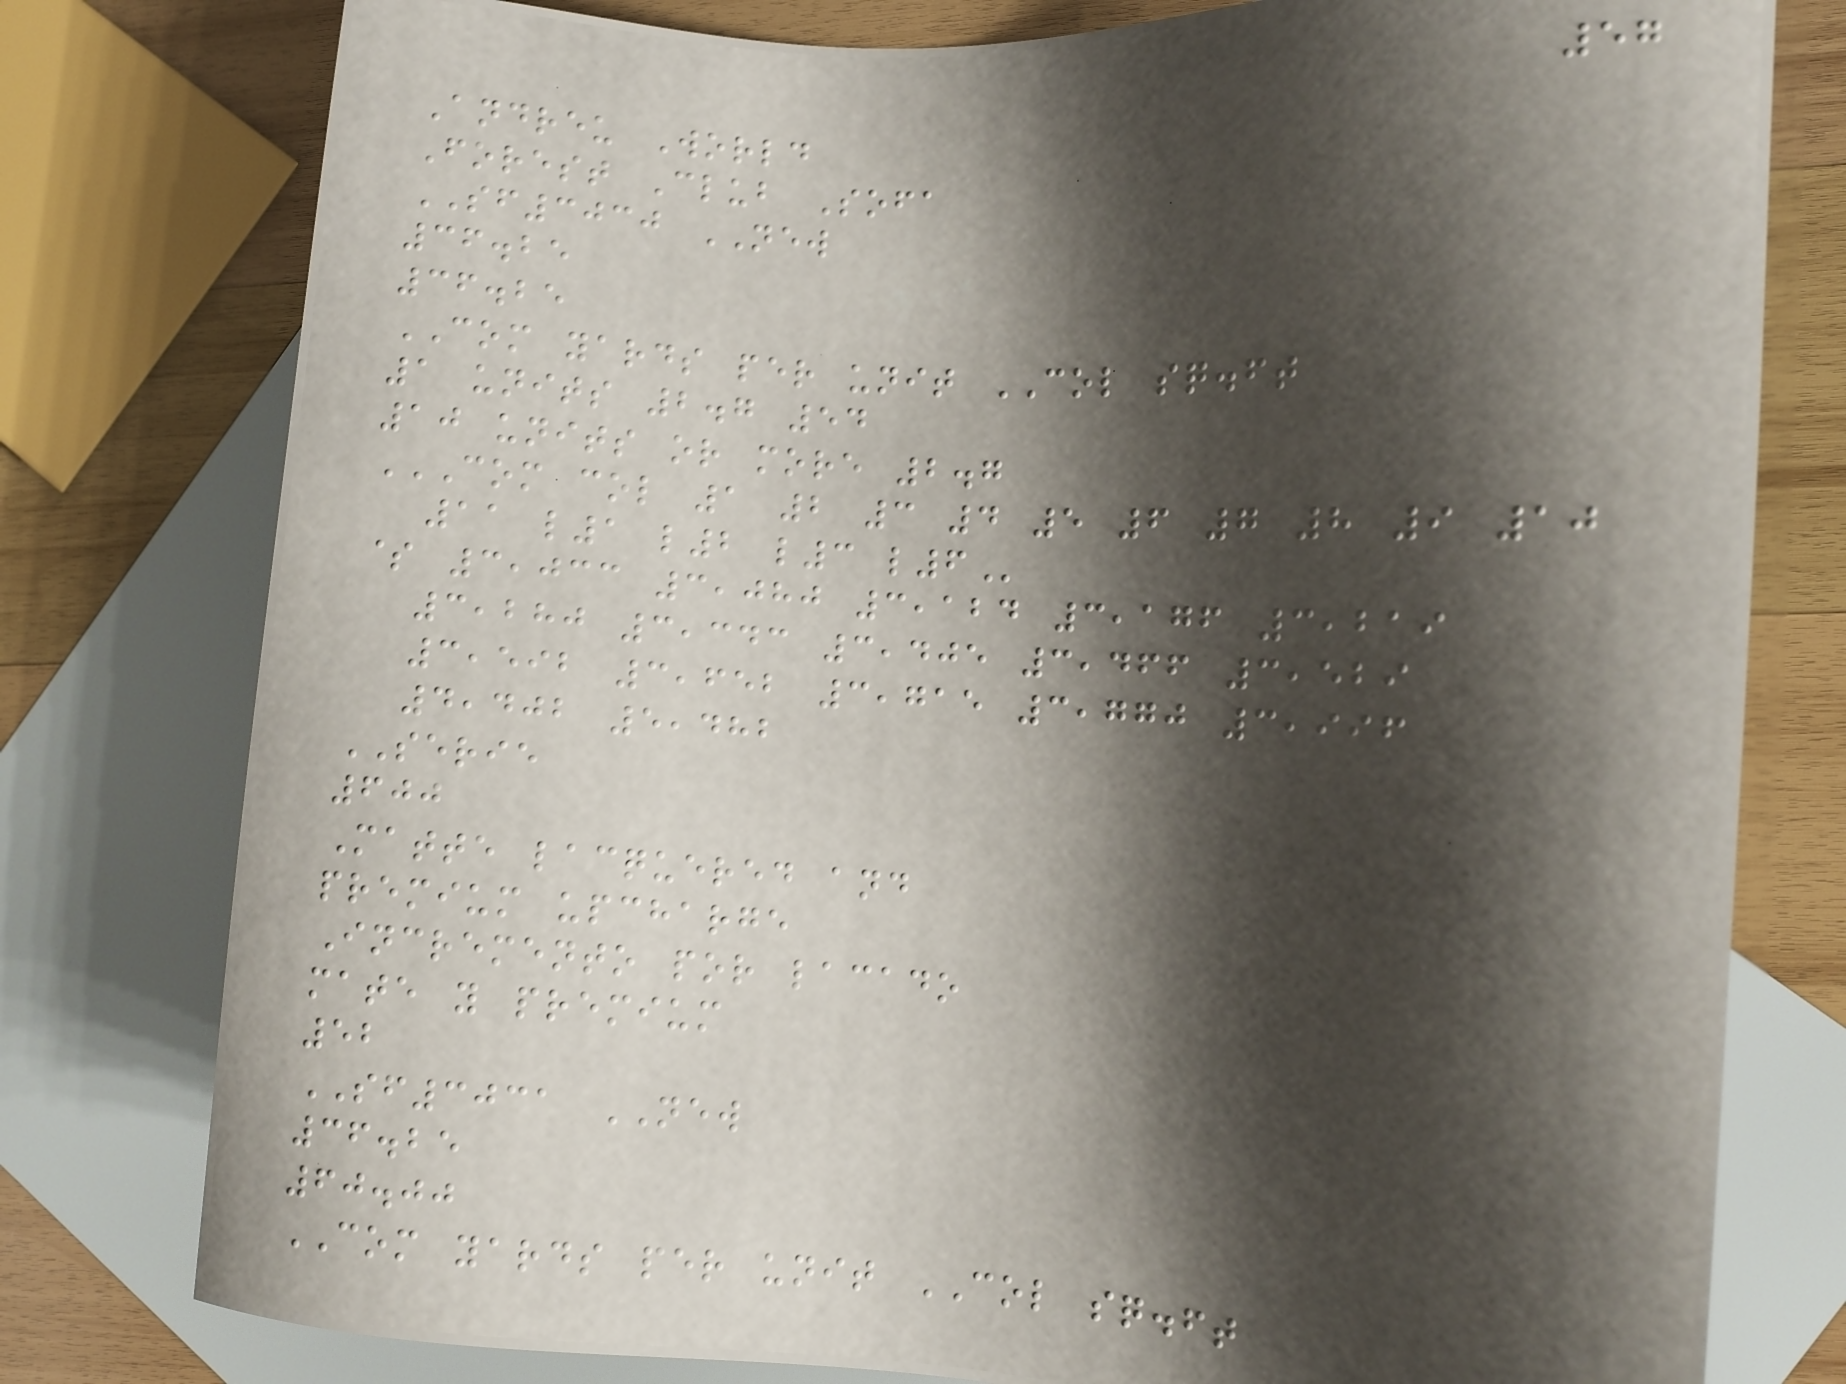57
Andreu World
Forest Club Sofa
SF3030 NEW
36.25
36.25
COM yards per unit COL sq.ft
1 units 2.7 54
10 units or more 2.7
COM COL 1 2 3 4 5 6 7 8 9 10
11 L1 L2 L3 L6
$ 3,033 3,080 3,124 3,176 3,219
3,280 3,343 3,405 3,466 3,529
3,592 3,652 3,715 3,770 3,996
4,402 5,482
SERIE
600
Matte lacquered and
premium upcharge
Incremento por lacado
mate y premium
52
SF3031 NEW
36.25
60.00
COM yards per unit COL sq.ft
